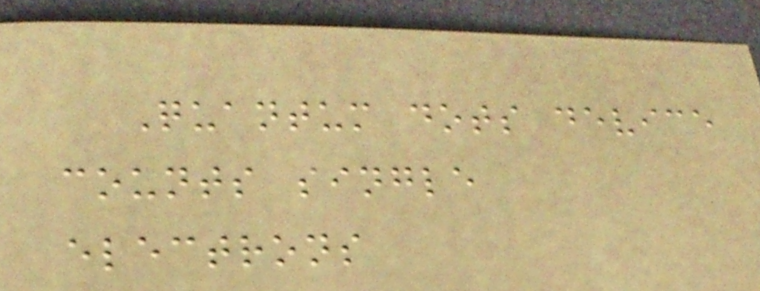Quantum dots device
counts single
electrons
